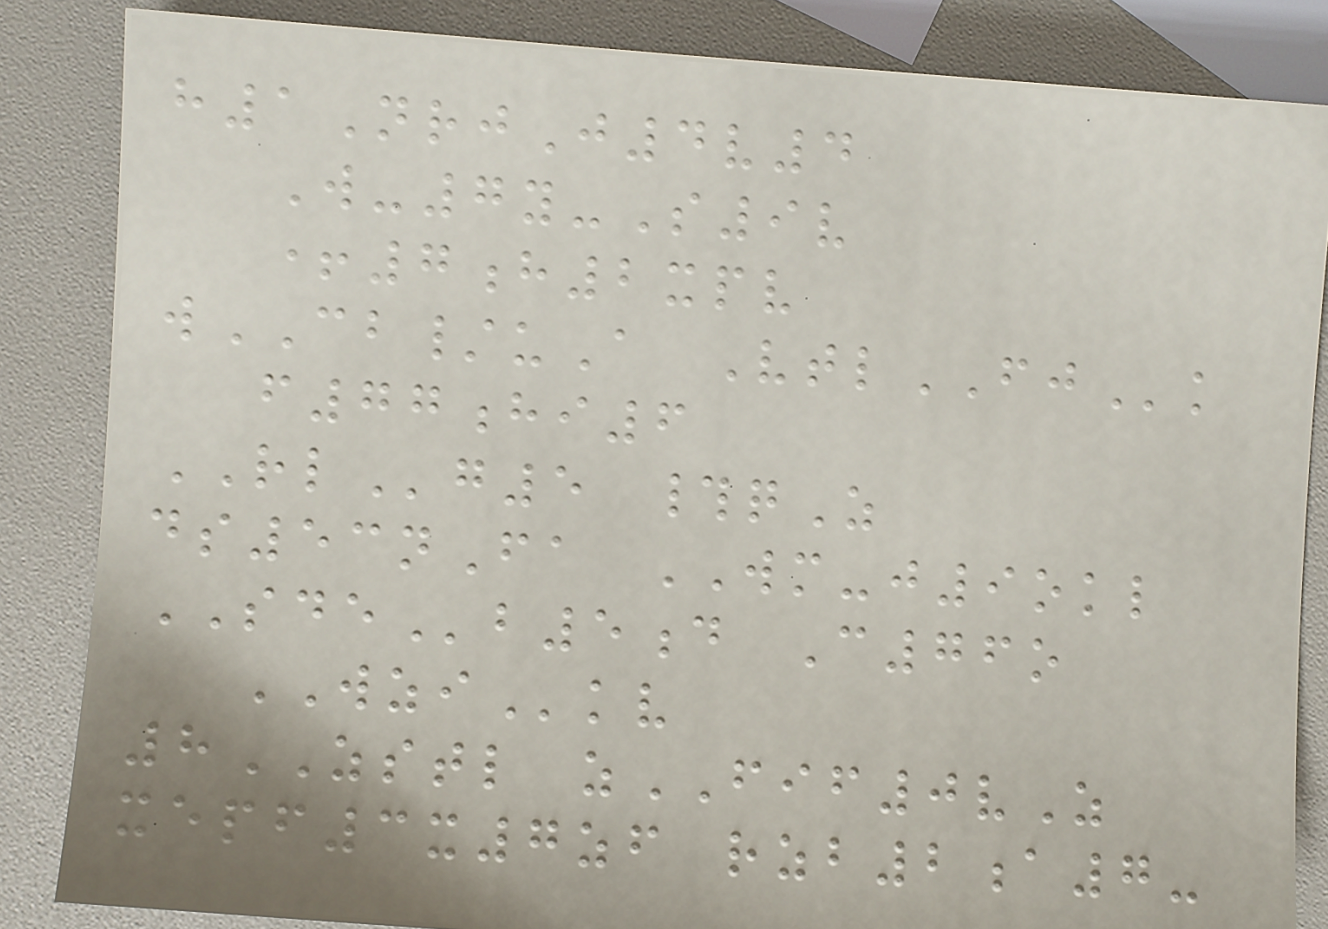h1NrjJ4v4
W-7y-S9v
+7h2xpv
wCB/uA VtlFJk
f77hi6
RLg5 #qZ
ds53nFa WM-j9okl
SDEb5d C76o
WZIkv
8ZSTL zFIF0vZ
xepf3x7zf rzb2a7-
